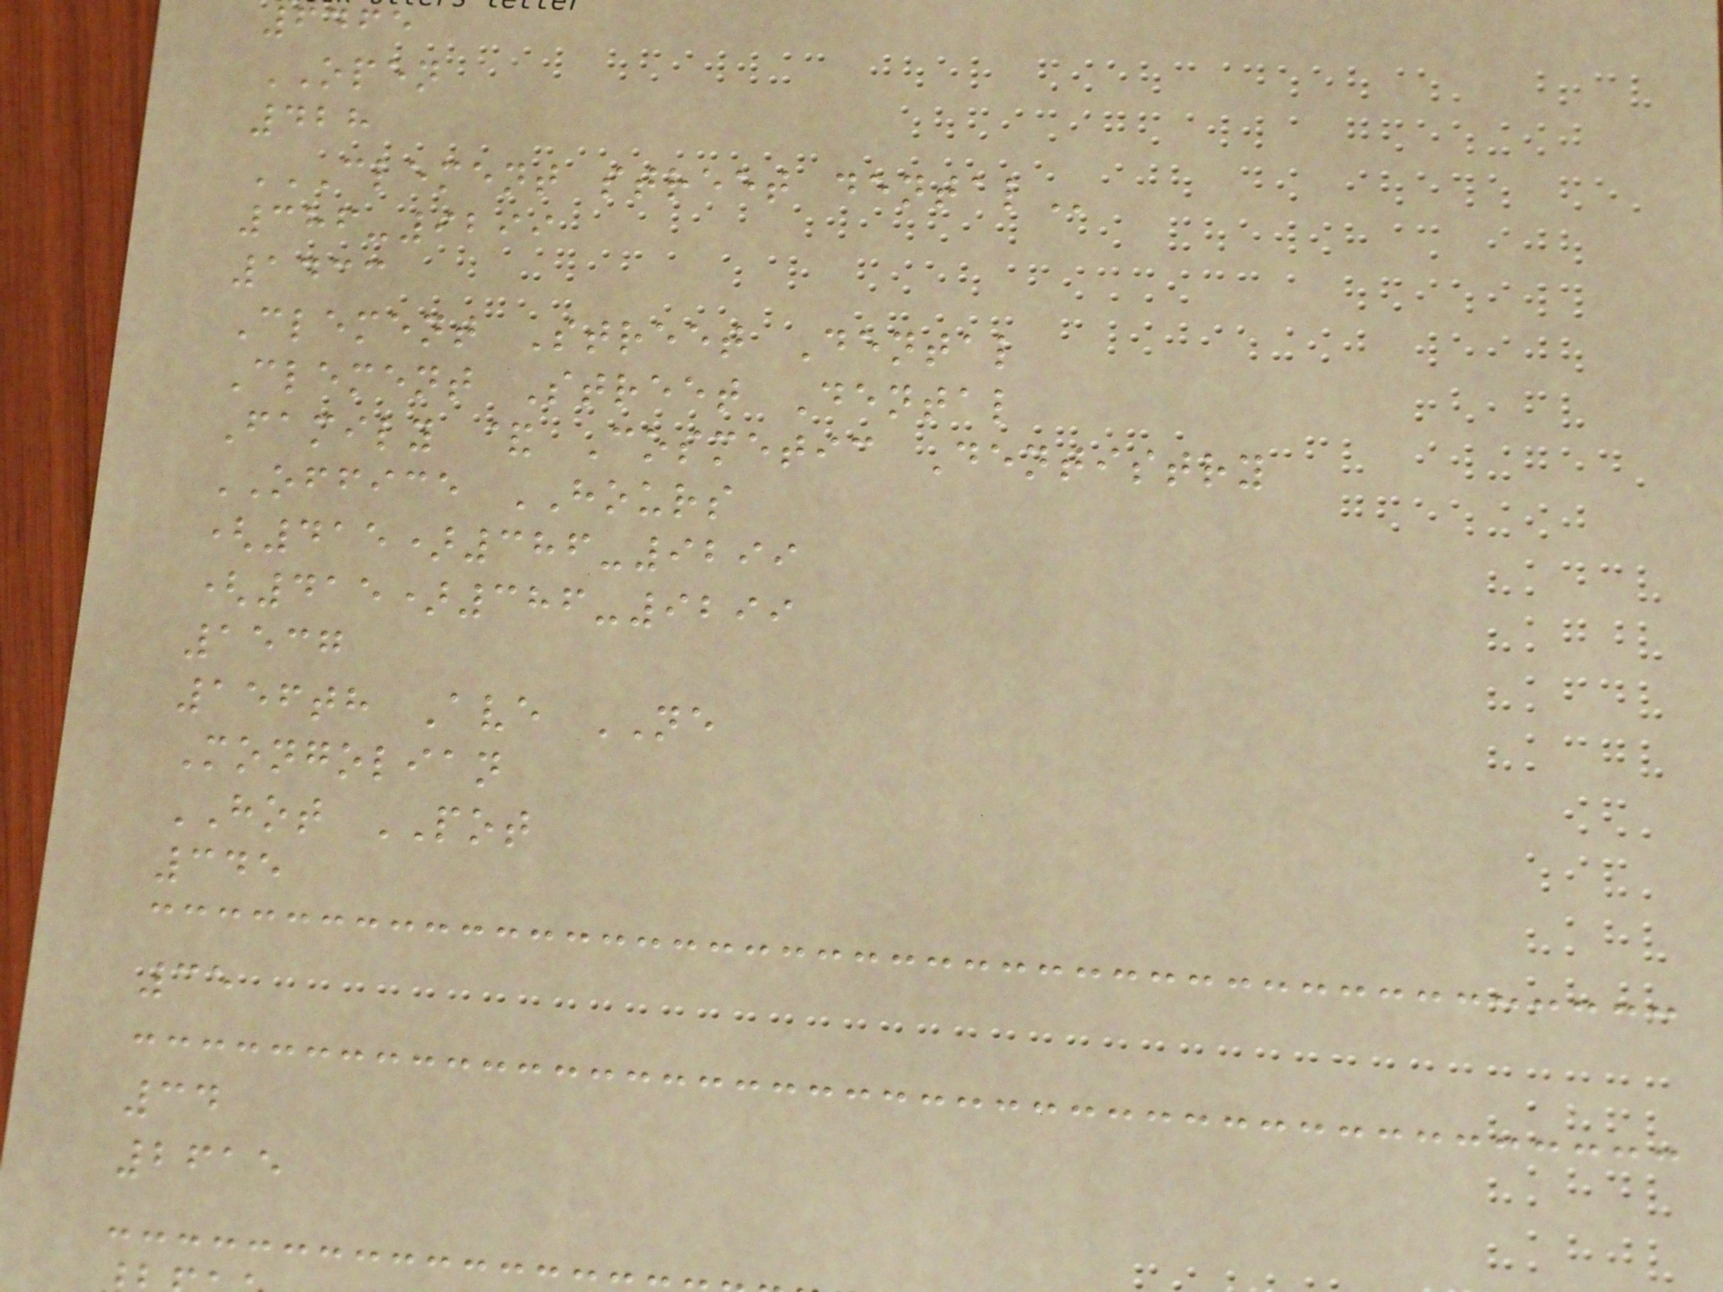6465
OPEN
428
CLEMENT STREET DENTAL
386-9299
1433
Clement Street Dental
Clement Street Dental
Family & Cosmetic Dentistry
OFFICE HOURS
(415)386-9299
(415)386-9299
1537
156th Ave NE
Mongolian
HOT POT
345
35
34
2615
